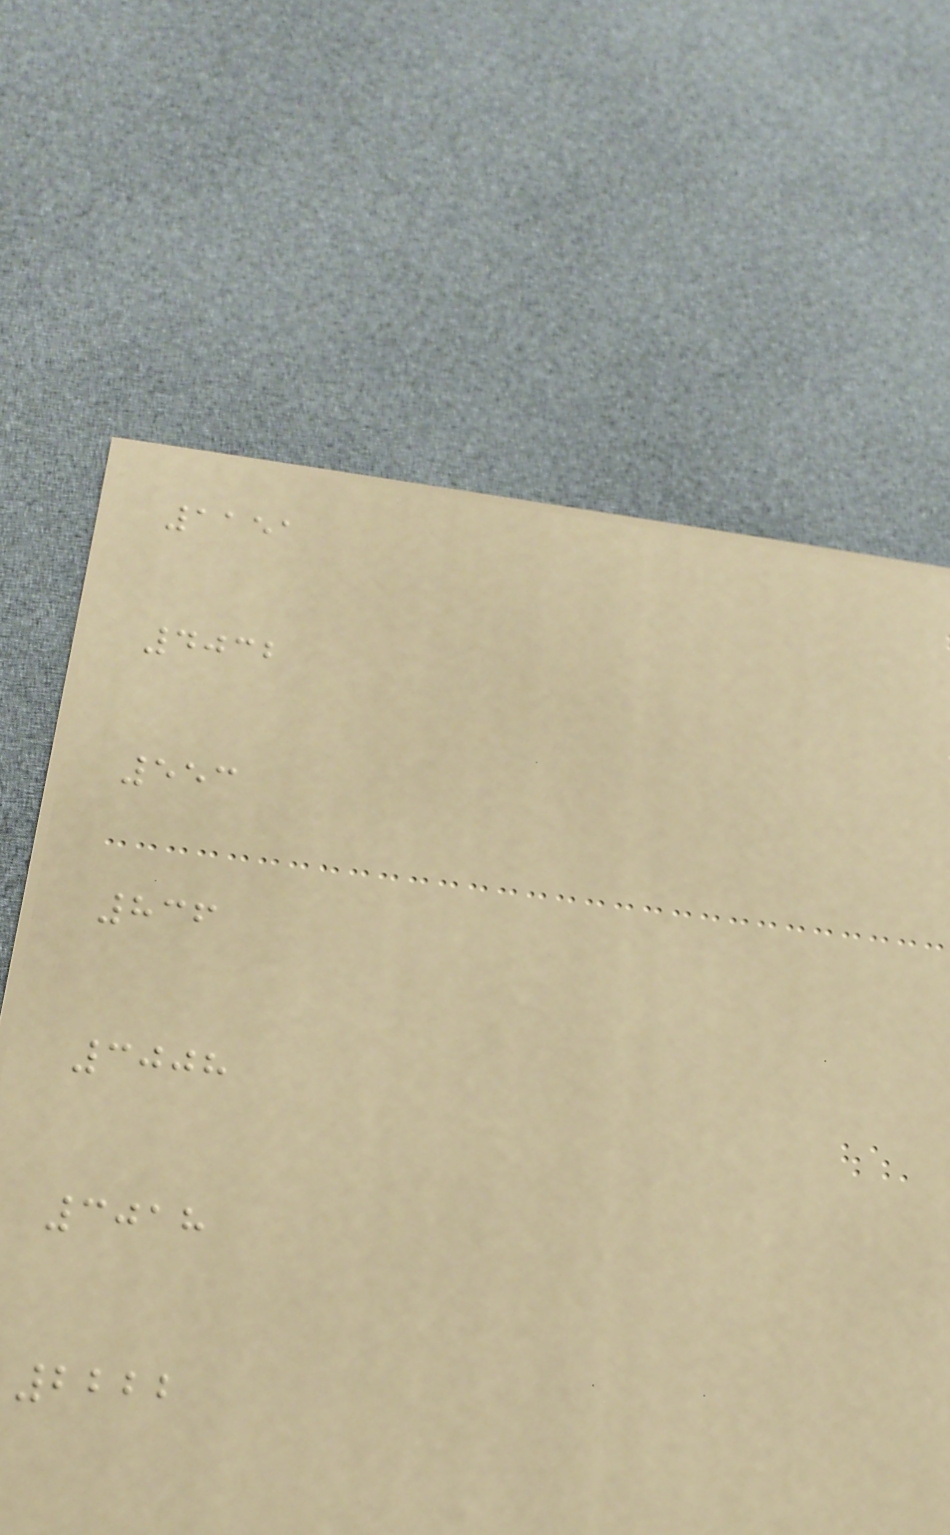1151
4032
553
836
3008
3018
2222
